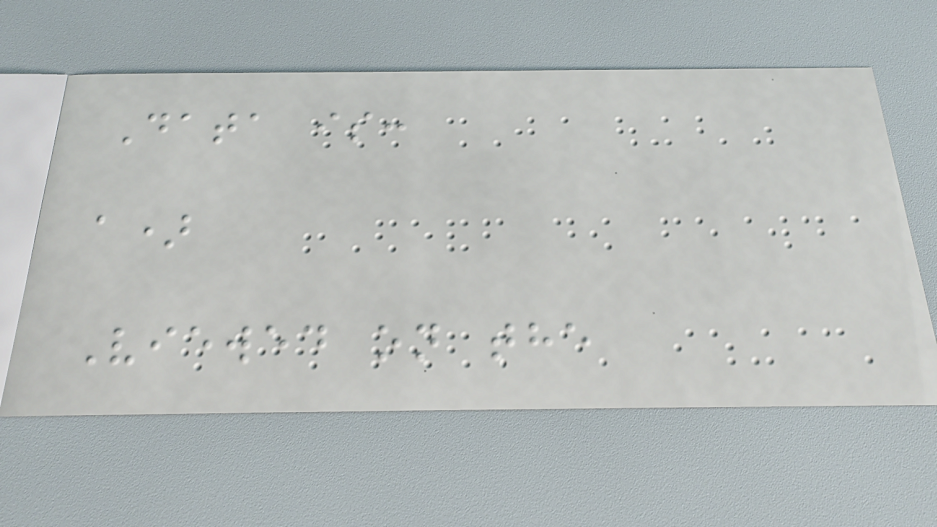Data is:
a)
Viewed on the
